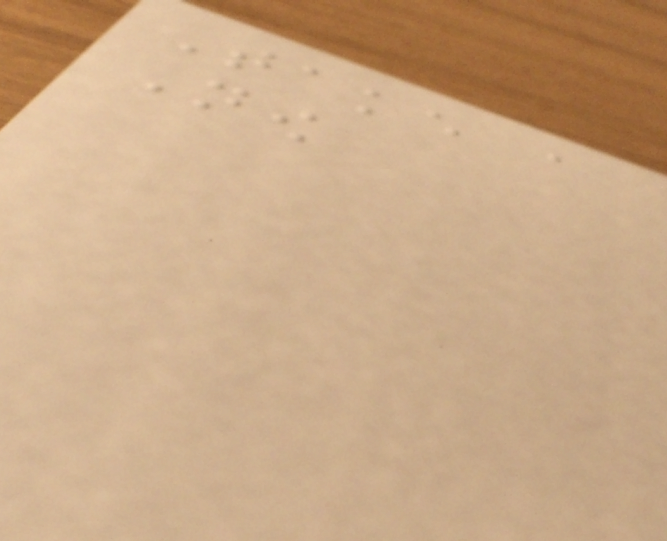Take a
Now
